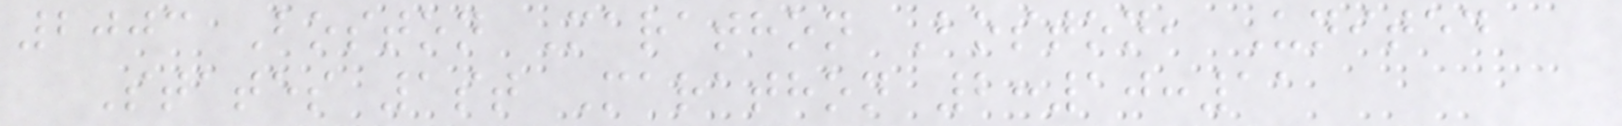2003 Boston Marathon Boston, United
States 1st Marathon 2:10:11
